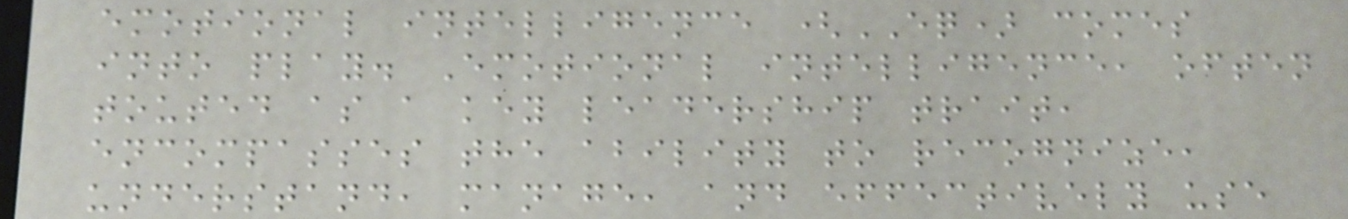emotional intelligence (EQ) comes
into play. Emotional intelligence, often
touted as a key leadership trait,
encompasses the ability to recognize,
understand, manage, and effectively use
